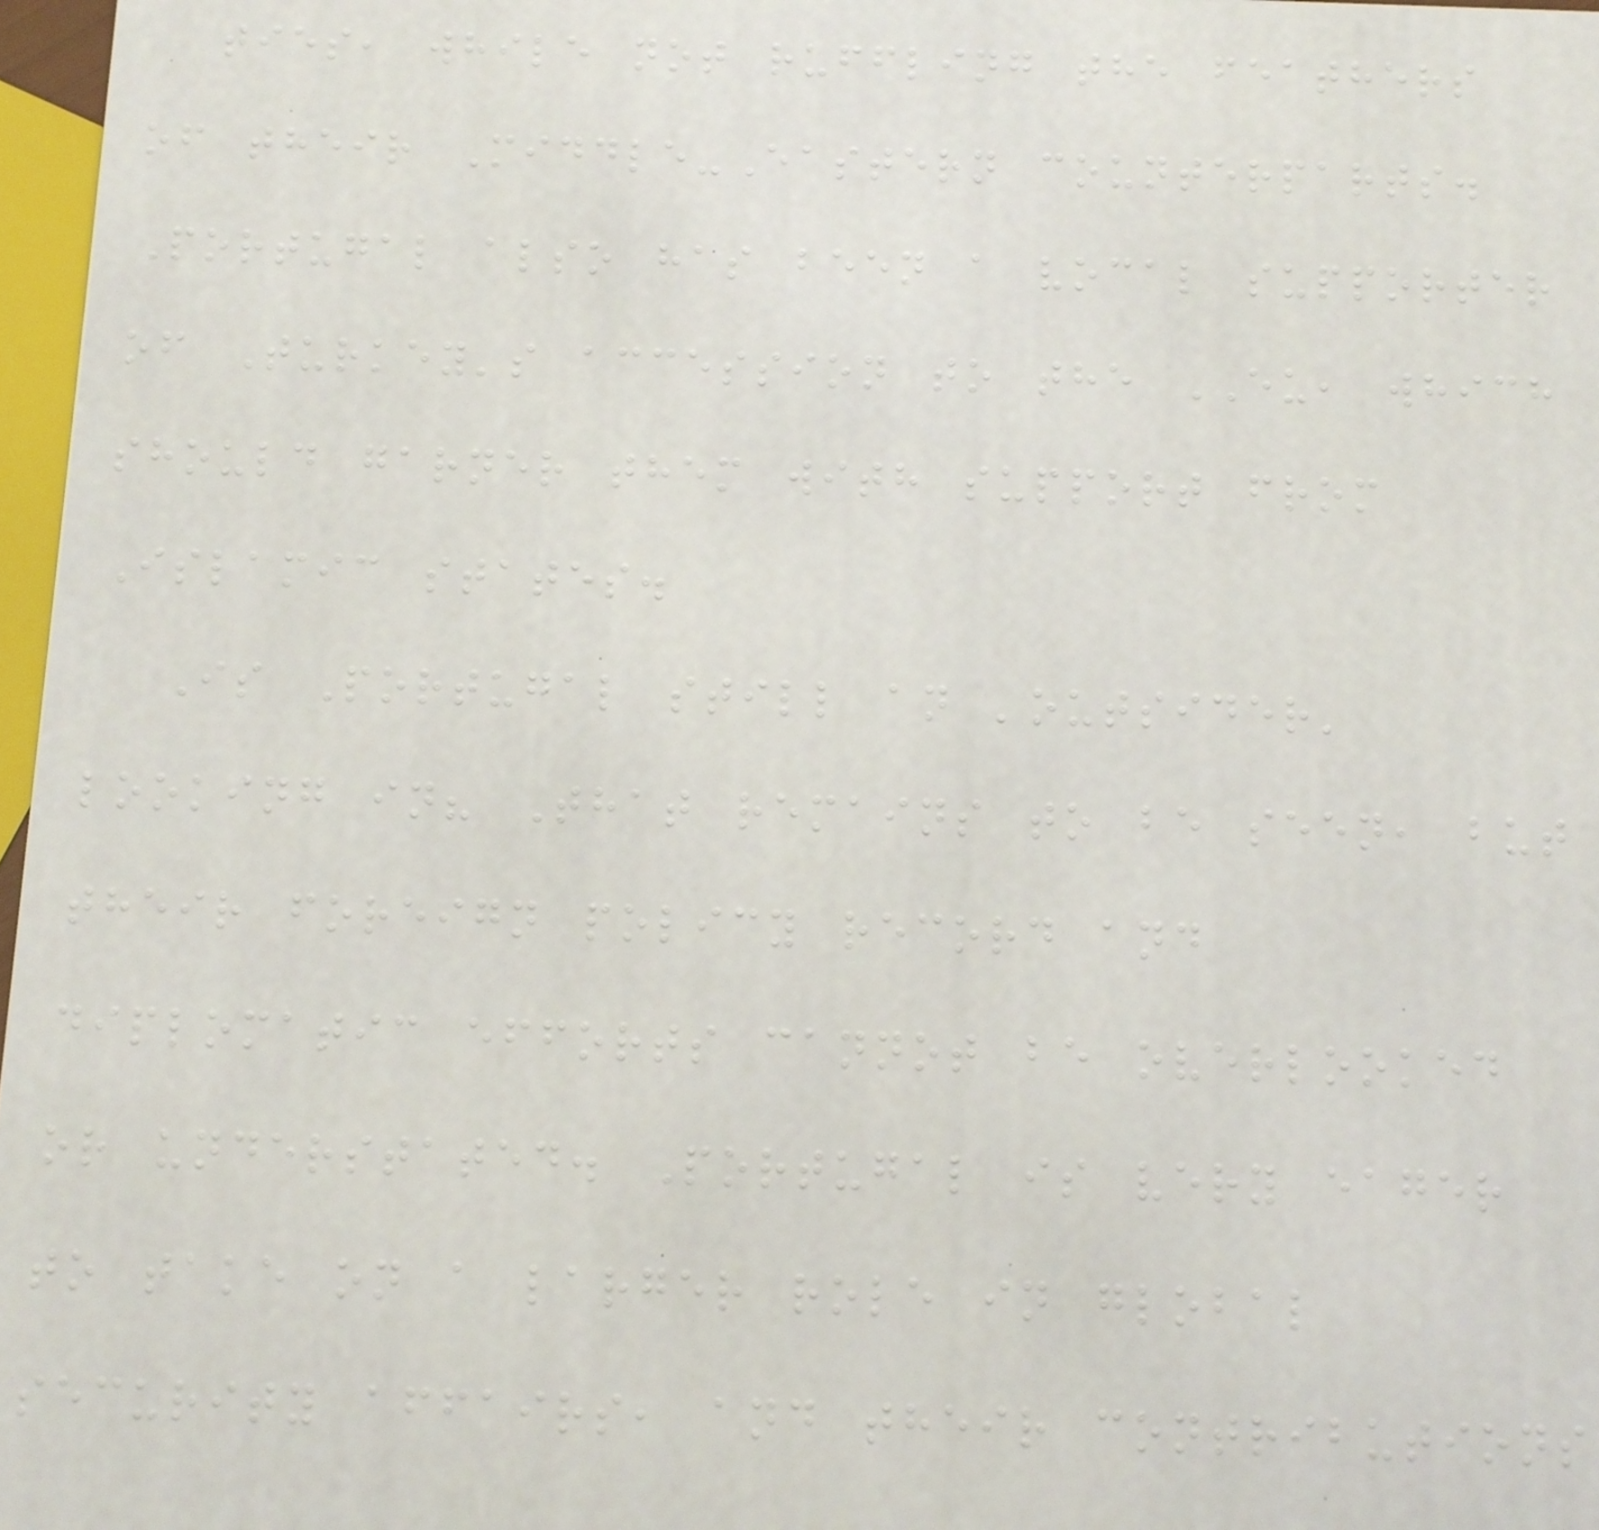ties, while not ruffling the feathers
of their Middle-Eastern counterparts.
Portugal also has been a vocal supporter
of Turkey's accession to the EU, which
should garner them with support from
Islamic states.
Is Portugal still an 'outsider'
looking in? That remains to be seen, but
their foreign policy record and
diplomatic efforts cannot be overlooked
or understated. Portugal is very eager
to take on a larger role in global
security affairs, and their contributions
